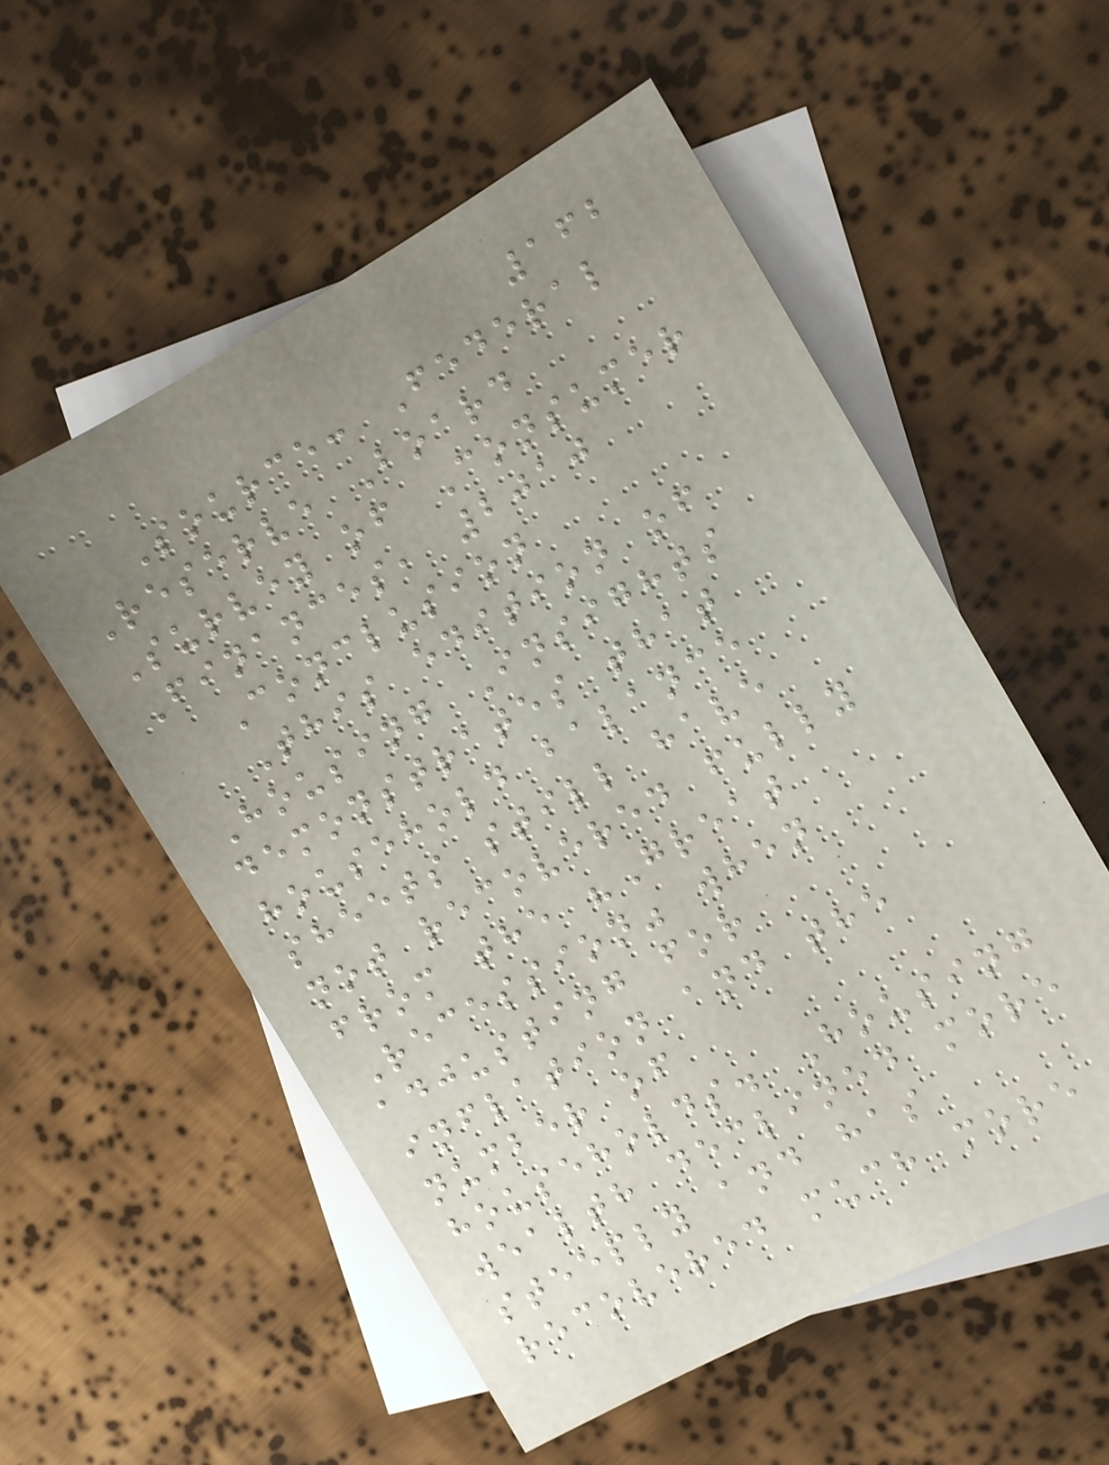162
Source: Federal
Reserve Board
Survey of Consumer
Finances, 2010
Conclusion
This edition of
Housing Insights
demonstrates that
household balance
sheets still have
not recovered fully
from the "Great
Recession" when
adjusting for
inflation and the
number of
households. Housing
wealth declined more
steeply and has
recovered much more
